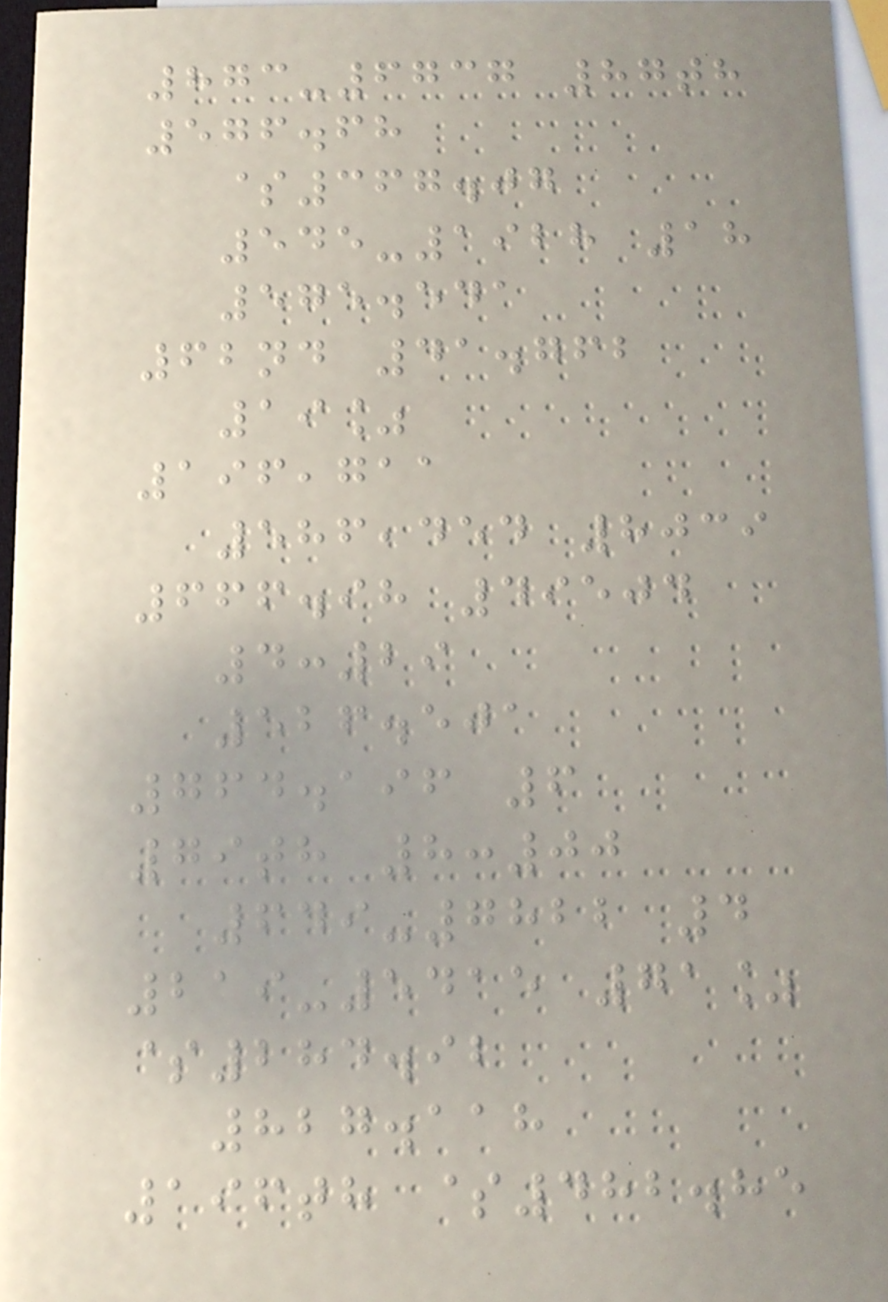873-6737 87th
576.68
$367.07
545-1928 18
575.541
62nd 41.762
19%
196,711
586,454 8039
666.98 49504
4:29
526.501
764.196 6
79th 8:00
649-7822 4
219-5415 71%
$284.92
827.118
196th $482.85
